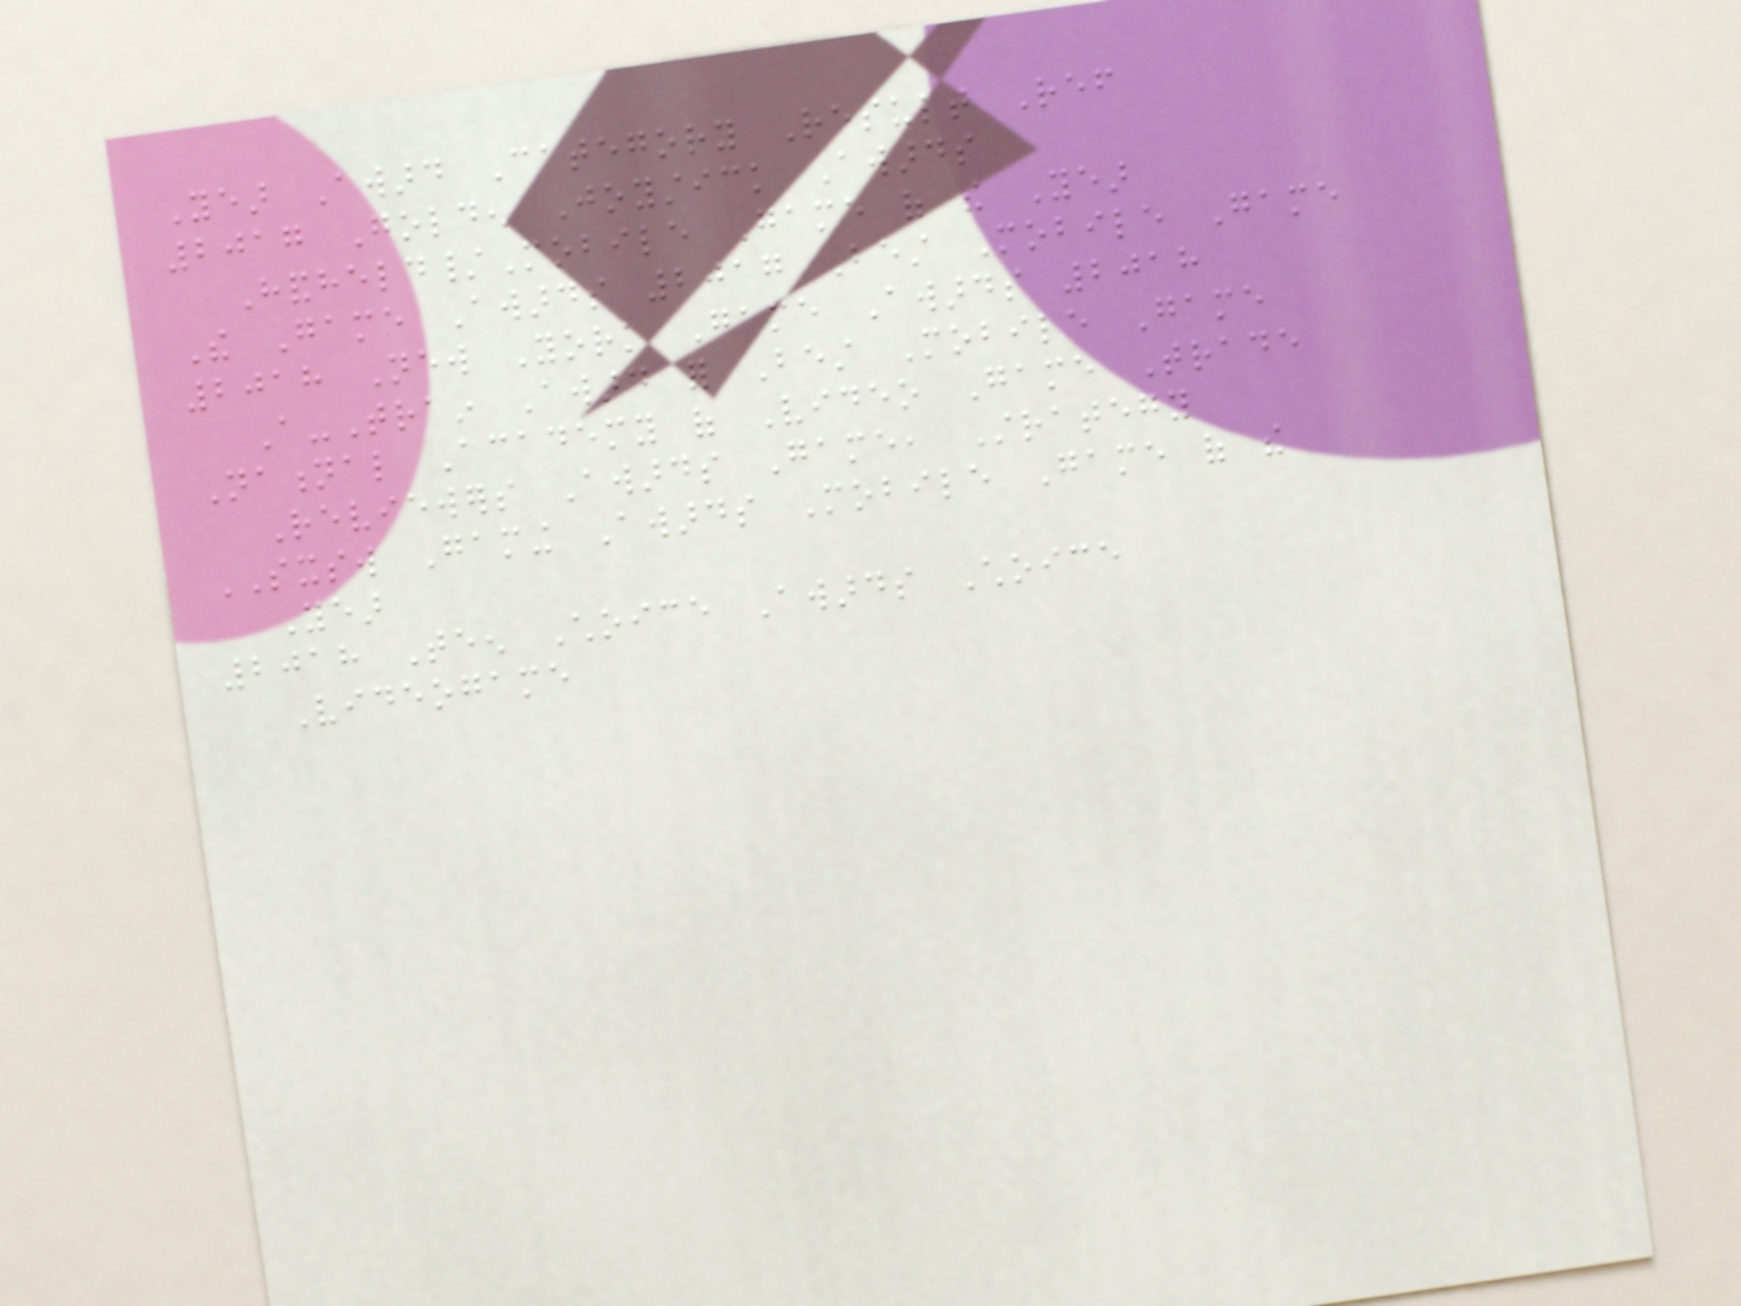Year Award Category Result Ref
2017 Golden Joystick Awards
Handheld/Mobile Game of the Year
The Game Awards 2017 Best Mobile Game
2018 New York Game Awards 2018
A-Train Award for Best Mobile Game
National Academy of Video Game Trade
Reviewers Awards Game, Strategy
SXSW Gaming Awards Mobile Game of the
Year
2018 Teen Choice Awards Choice
Videogame
